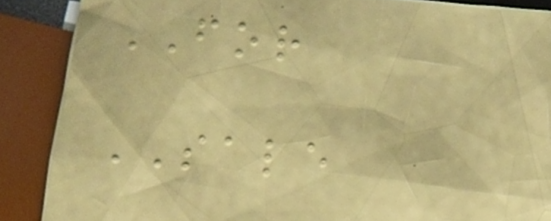FOR
SALE
